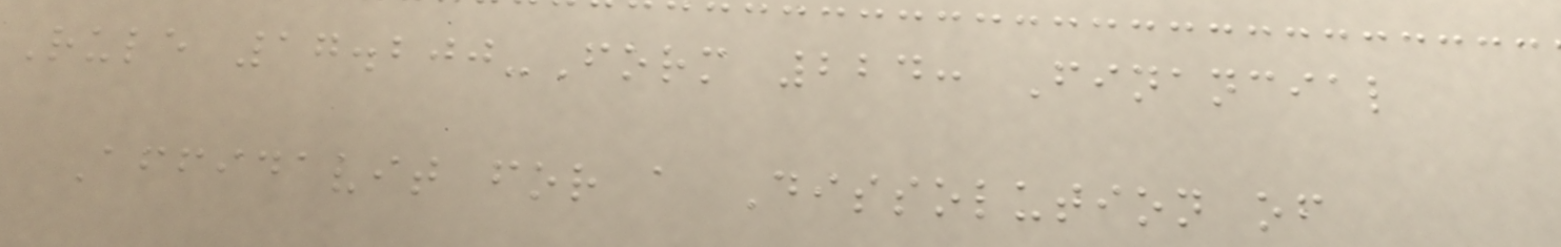Rule 17.200-Form 224: Financial
Affidavit for a Dissolution of
